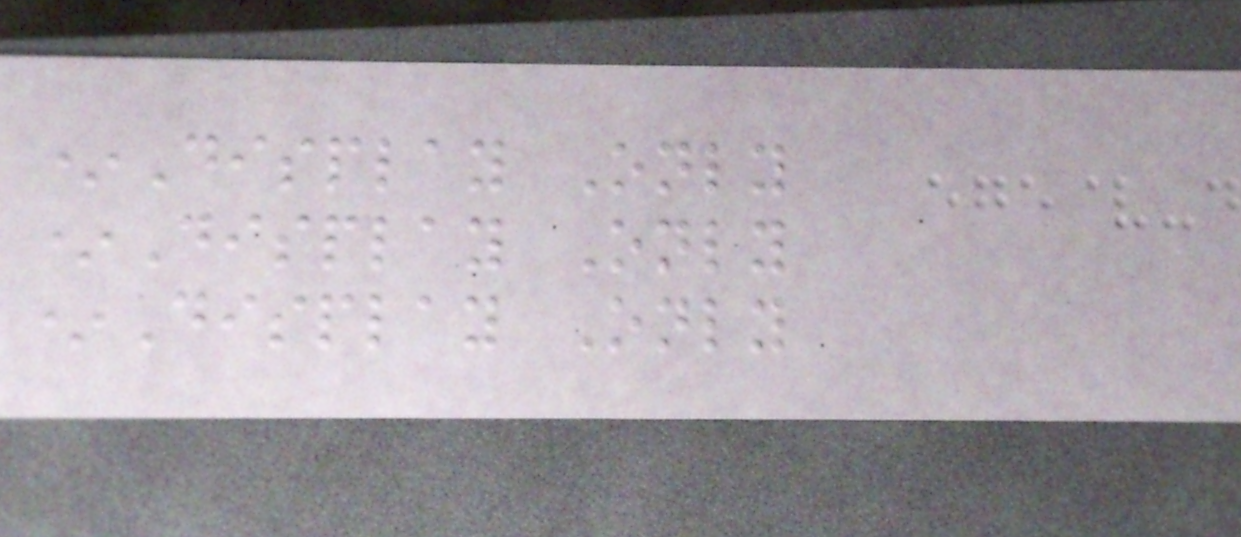*Display Only
*Display Only
*Display Only
